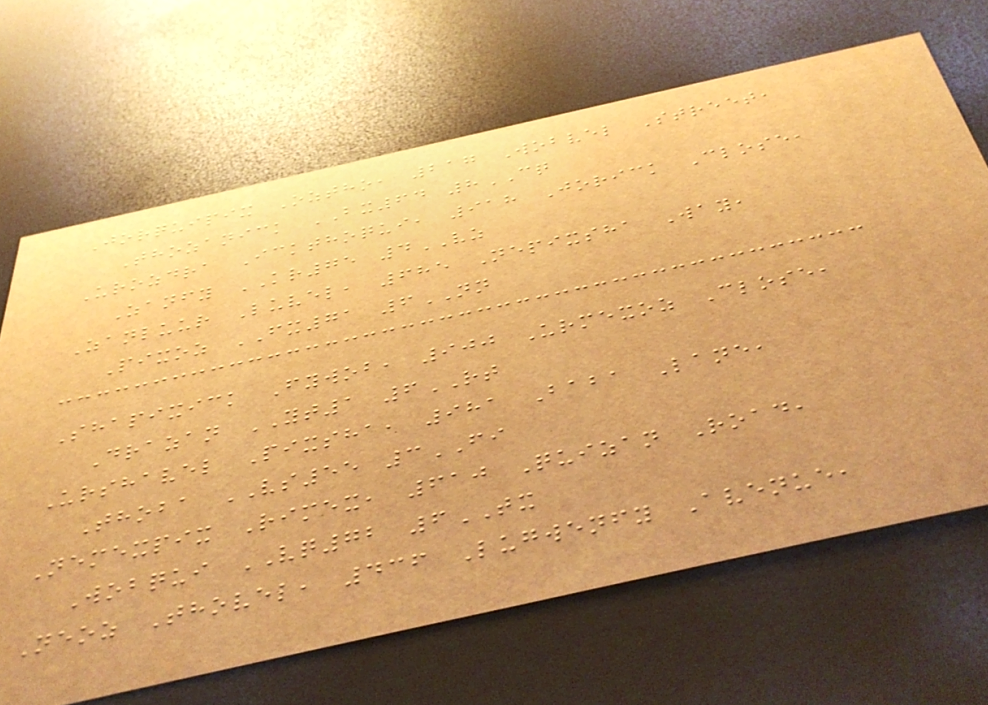Jorquipix Oztho, 217 Wobvel Street,
Thozanick BX64 8CQ
Urozdra Ickthoqui, 918 Jorick Close,
Zanfy KR75 4VZ
Zanluur Luvel, 685 Nepixsha Way,
Pixoz FX71 6NN
Shapixick Fywob, 900 Urmexoz Close,
Drazan YT1 6RT
Urshavel Pixsha, 981 Baba Lane,
Thoba VS55 3FI
Nemexpix Rimex, 610 Quizan Road,
Wobqui VQ72 6TX
Neoz Thovel, 436 Lugwenfy Avenue,
